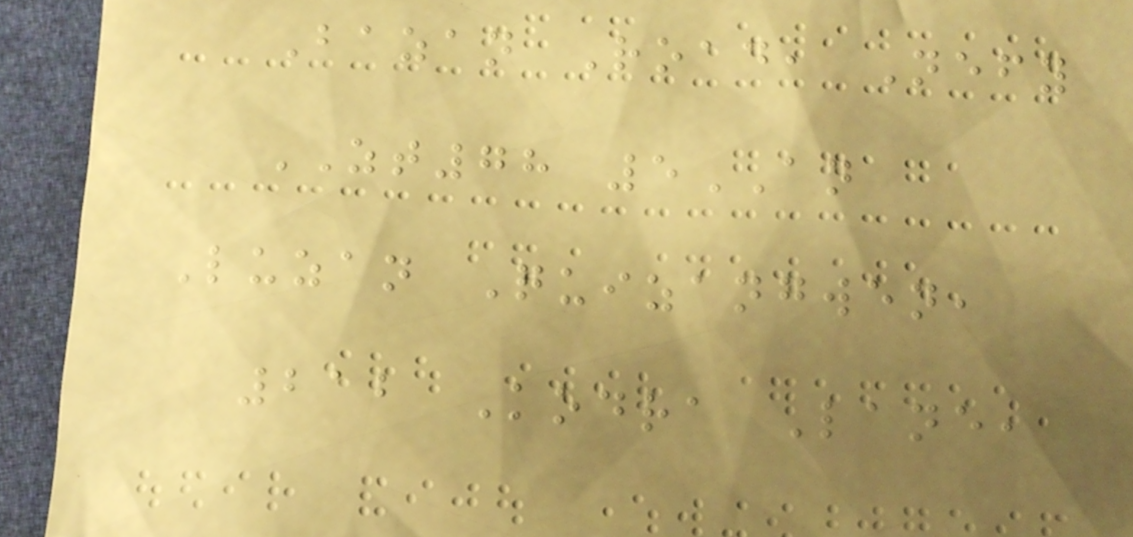Bazan Road, Nefy
ZT78 5AN
Luzan Quizangwen,
212 Kodra Lane,
